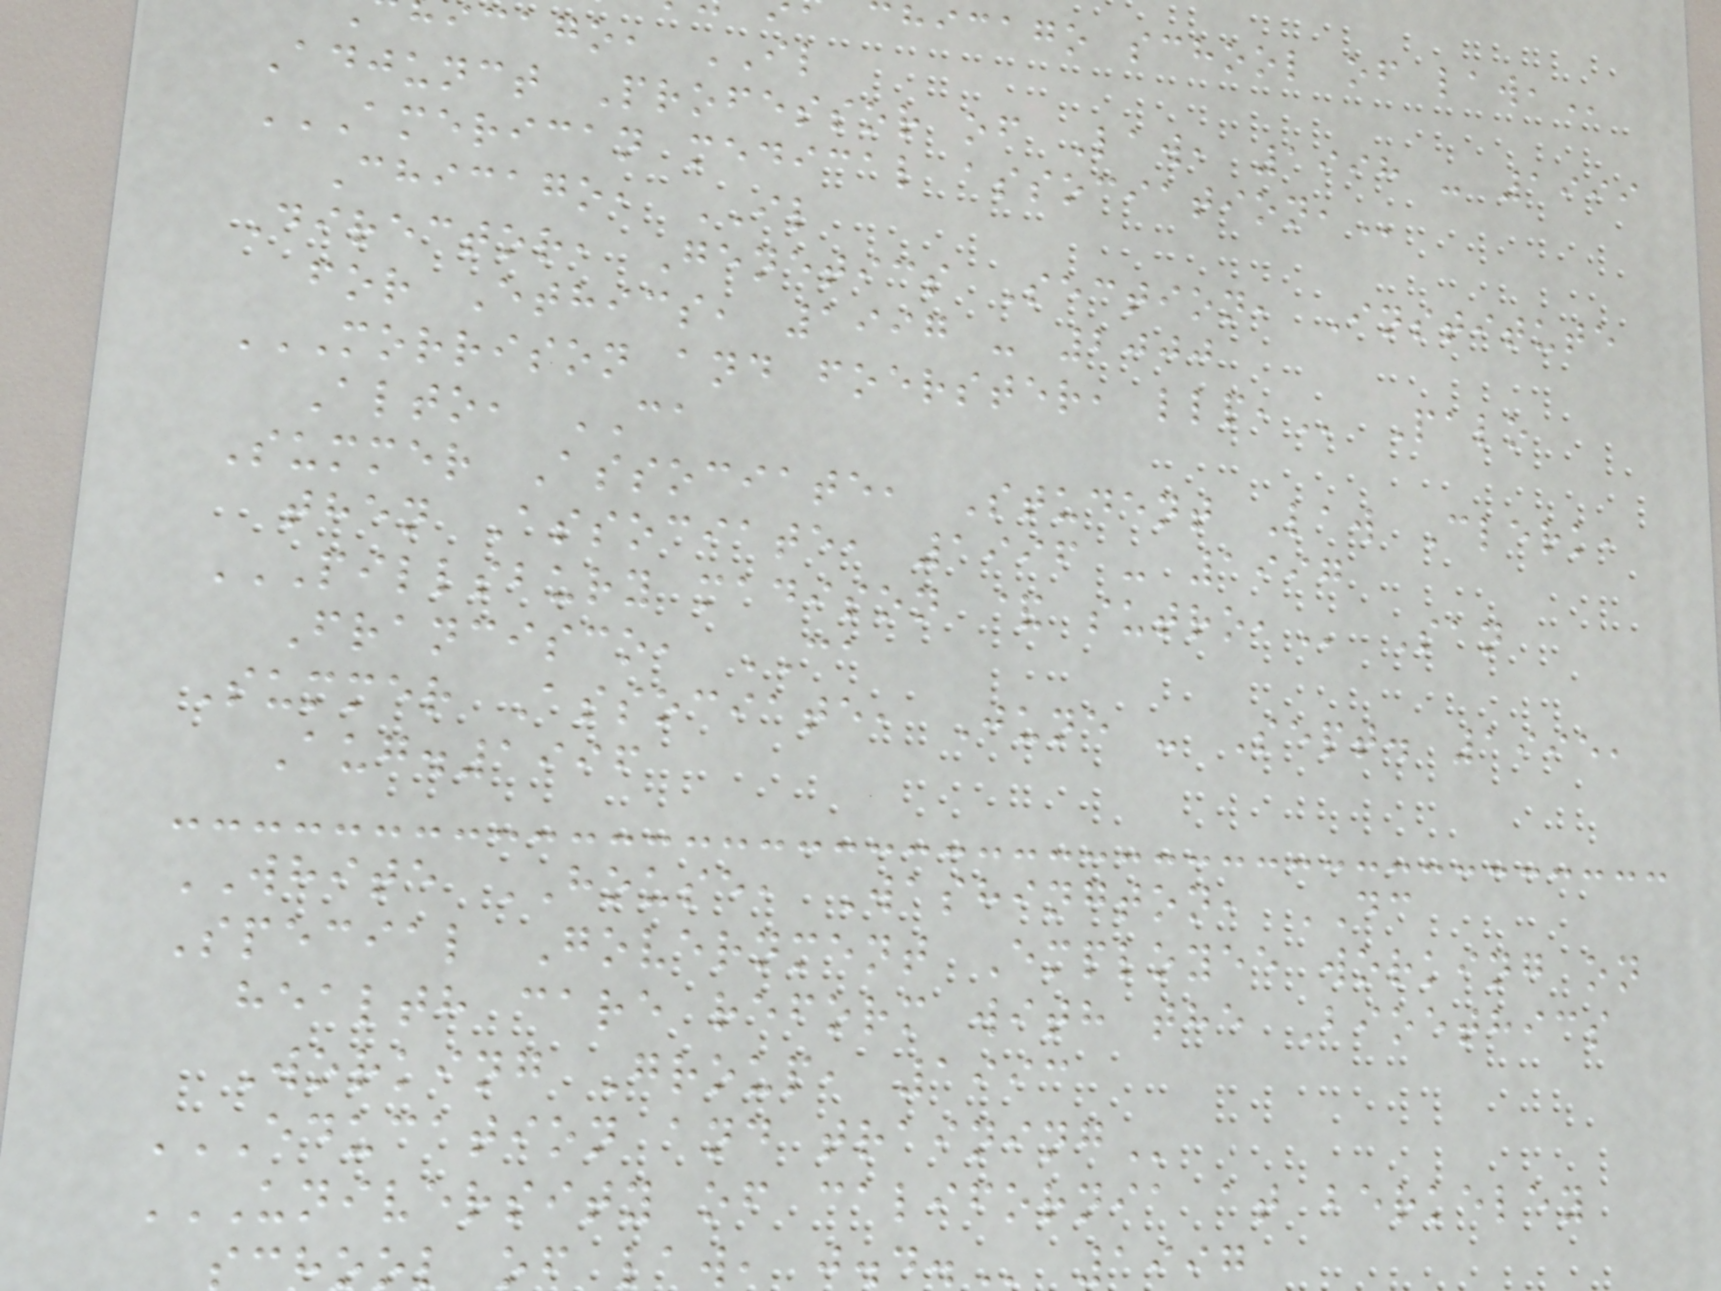hicago school of
icago, IL
Adjunct Professor of Law, 1998 - 1999
AMERICAN MEDICAL ASSOCIATION,
Chicago, IL
Director, Genetics Section, Institute
for Ethics, 1997 - 2000
MORRISON AND FOERSTER, LLP, Palo
Alto, CA
Summer Associate, Student Law Clerk,
then Associate, 1996 - 1997
PILLSBURY MADISON & SUTRO, San
Francisco, CA
Summer Associate, June - Sept. 1995,
Aug.1996
WHITE HOUSE, Washington, DC
Special Government Employee working on
health care reform with the Bioethics
Working Group, 1993
EDUCATION AND TRAINING
UNIVERSITY OF CALIFORNIA AT BERKELEY
hool of law,
